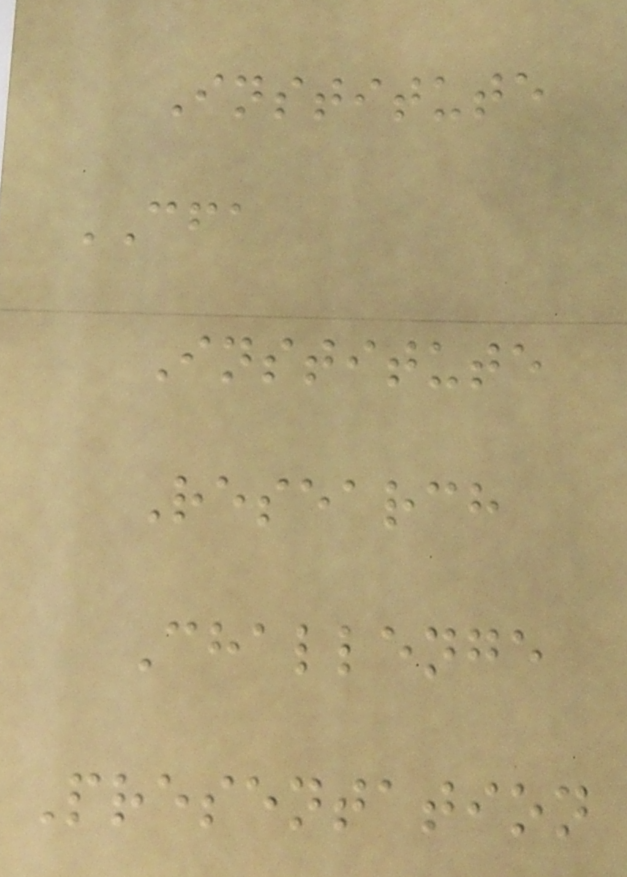Institute
CFA
Institute
Research
Challenge
Presentation
